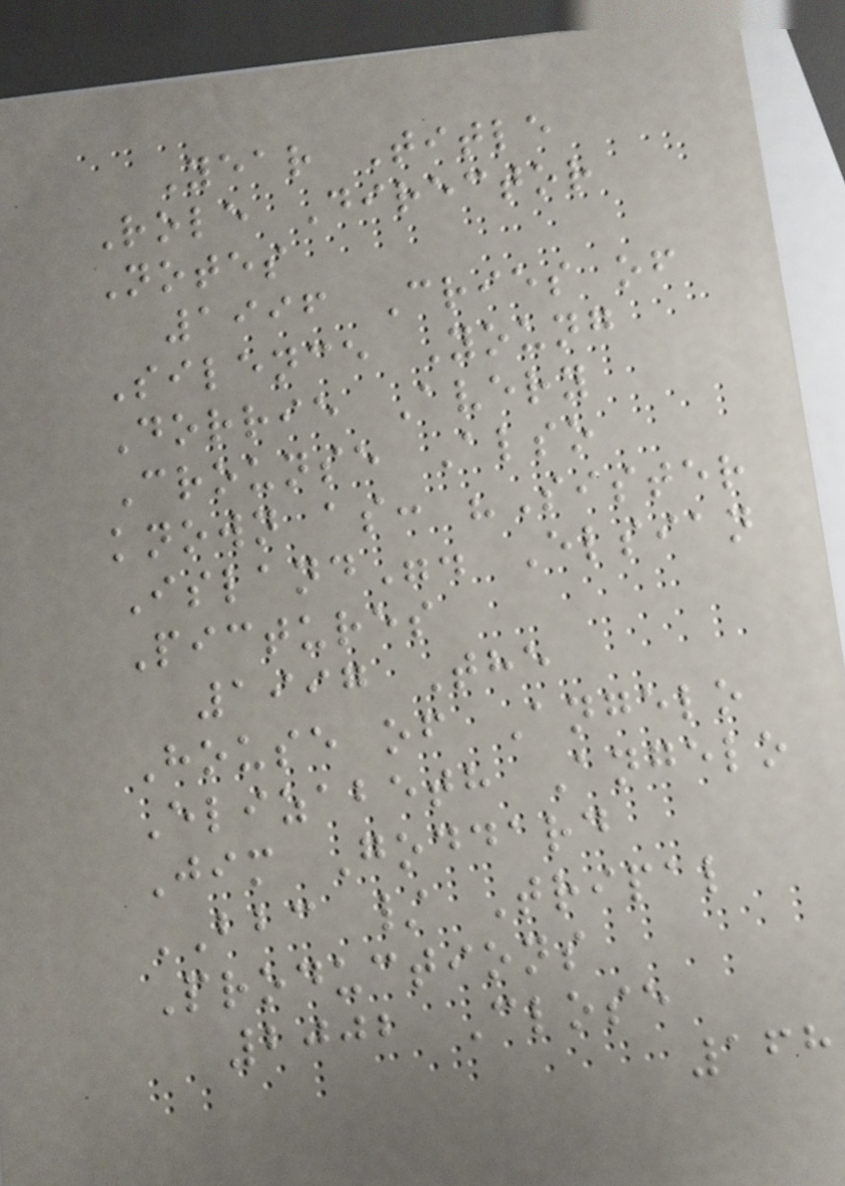Year Title
Role Director
Notes
1996 Cries of
Silence Young
Dorrie Avery
Crounse Also
known as: "Sister
Island". Elsian
Pictures
1997 The
House of Angelo
Elizabeth Angelo
Jim Goddard
BBC / Tripal
Productions
2002 Close
168
